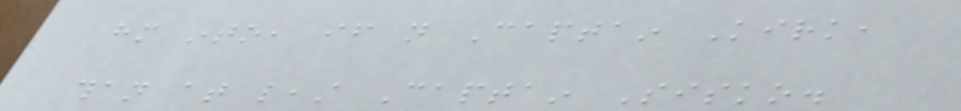him into, if not Captain Kirk,
than at least Captain Sisko.
